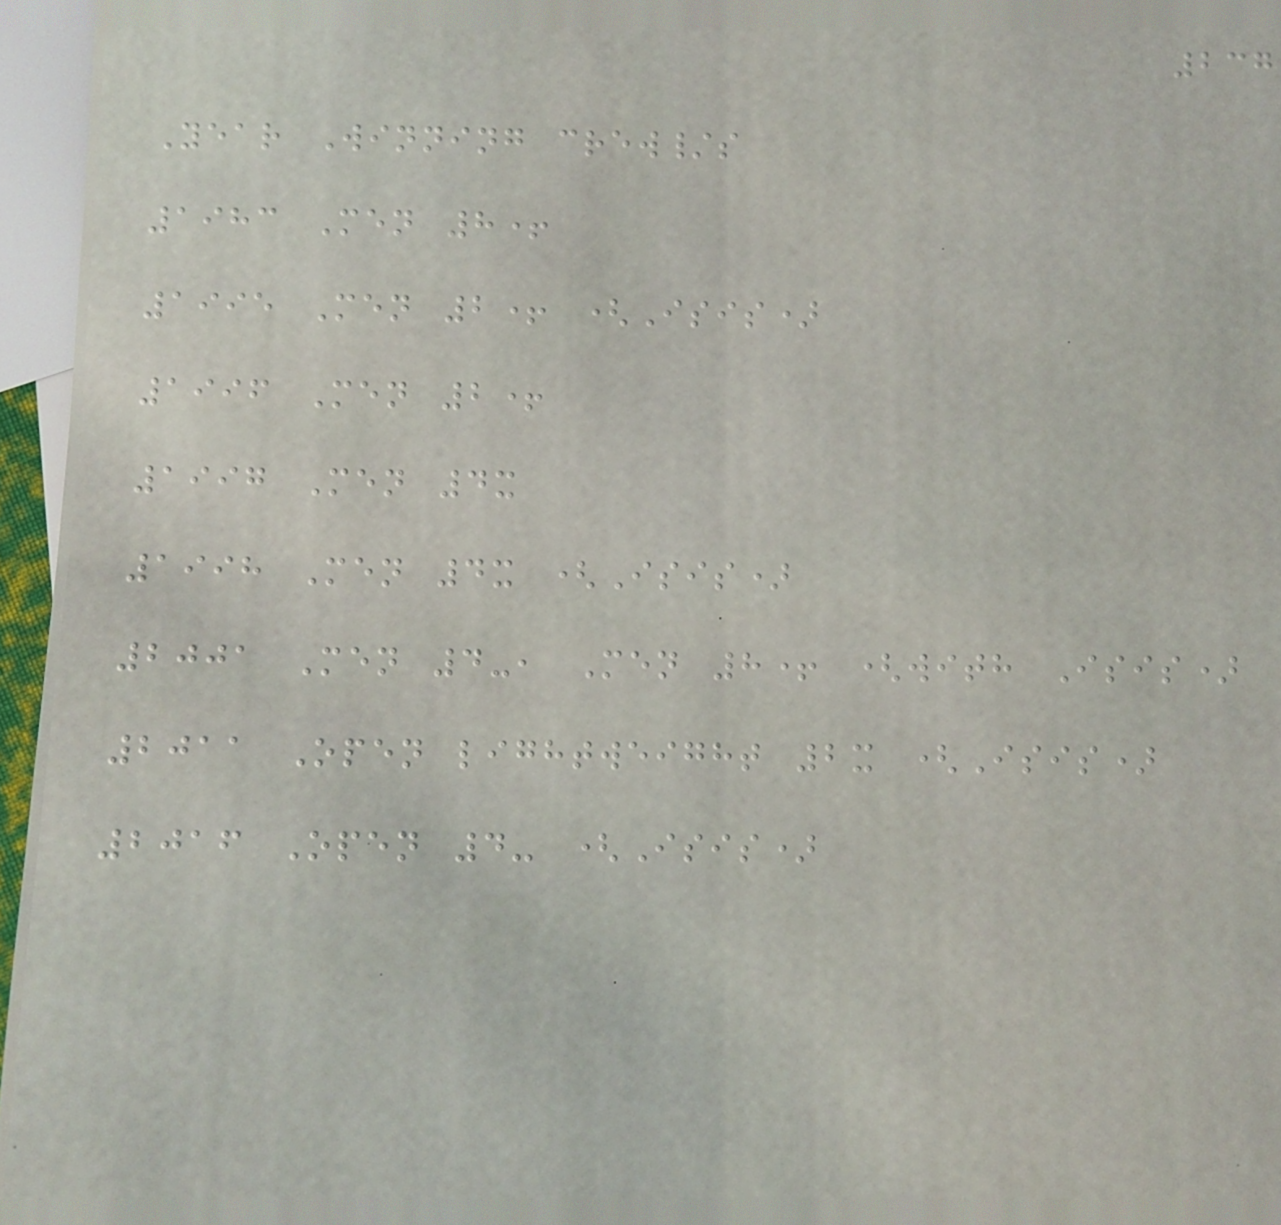237
Year Winning crew/s
1983 Men 8+
1995 Men 2+ (Isis)
1996 Men 2+
1997 Men 4x
1998 Men 4x (Isis)
2001 Men 4-, Men 8+ (with Isis)
2011 Open lightweight 2x (Isis)
2016 Open 4- (Isis)
